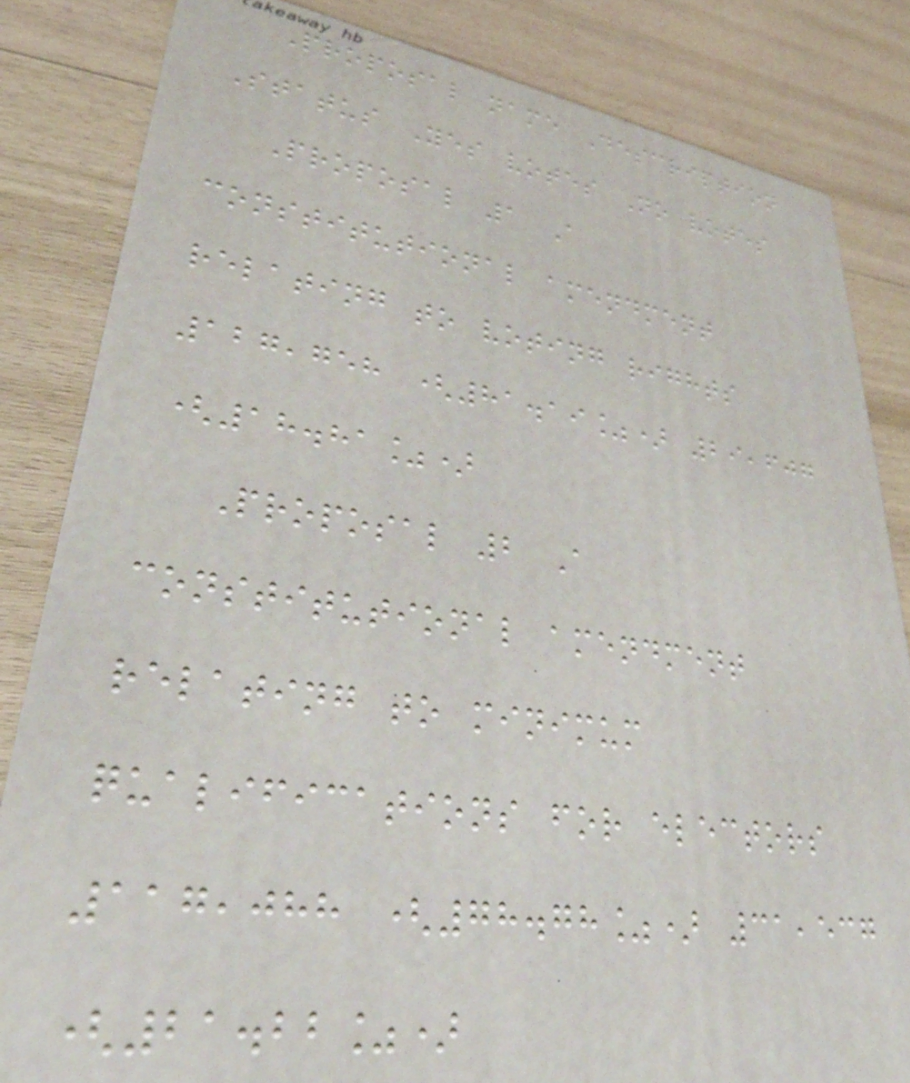Proposal name Description
Status Yes votes No votes
Proposal 1 A
constitutional amendment
relating to voting rights
127,758 (81.19%) 29,607
(18.81%)
Proposal 2 A
constitutional amendment
relating to minimum
qualifications for electors
117,088 (78.78%) 31,537
(21.22%)
